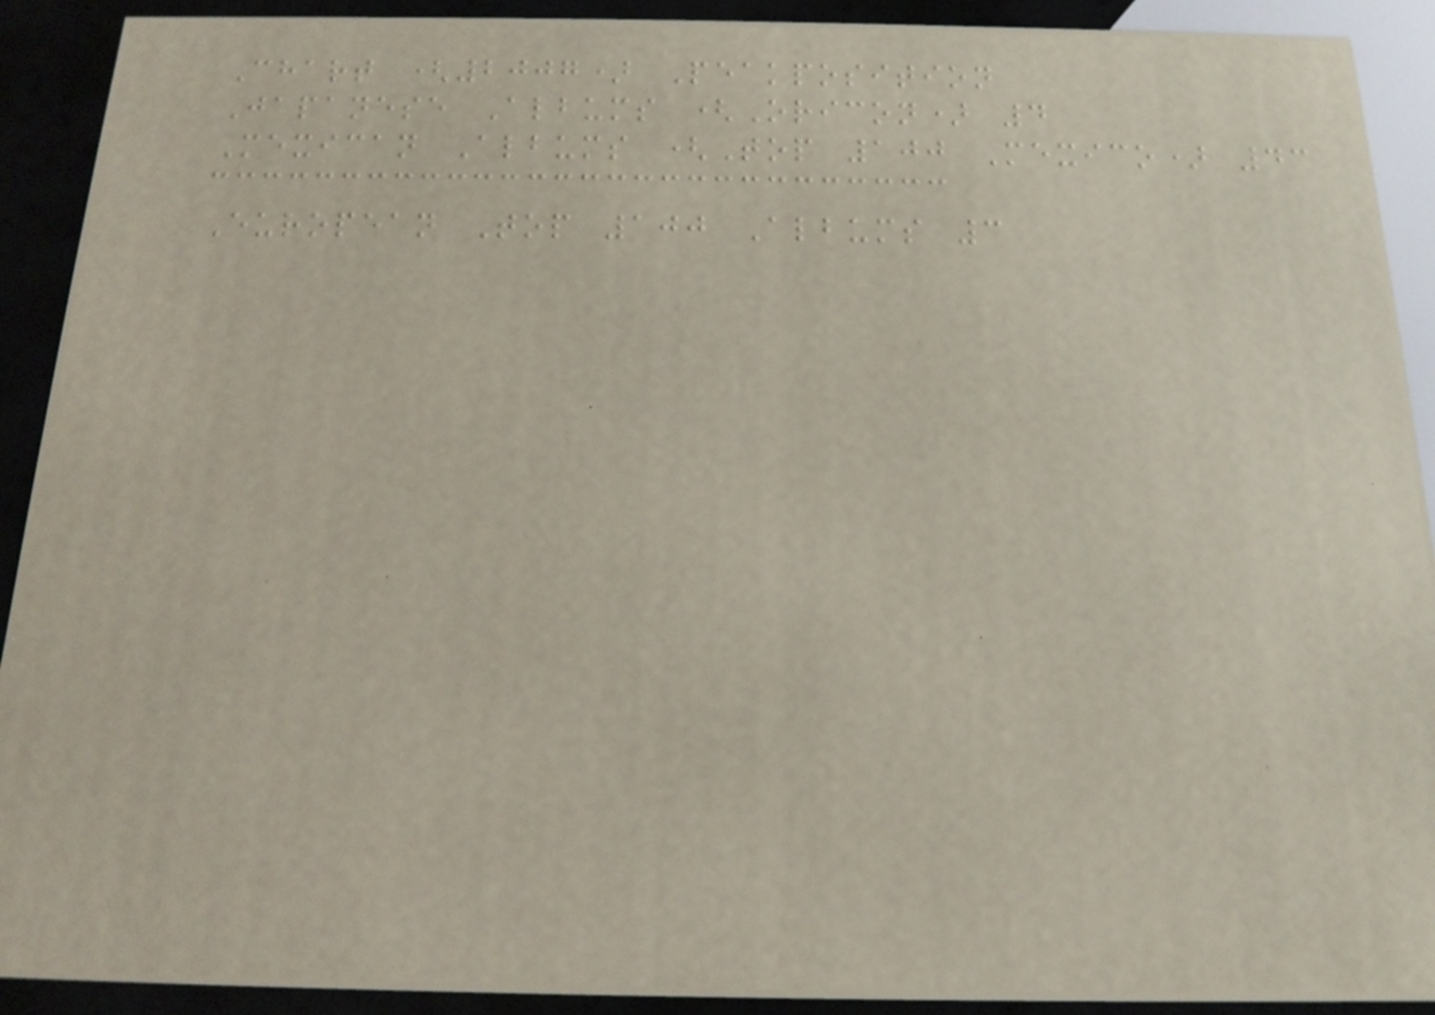Chart (2007) Peakposition
Japanese Albums (Oricon) 4
Mexican Albums (Top 100 Mexico) 43
European Top 100 Albums 3
